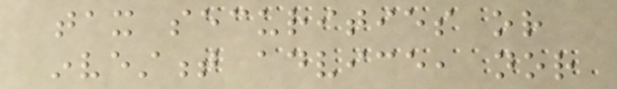tax securities or
investment advice, nor
